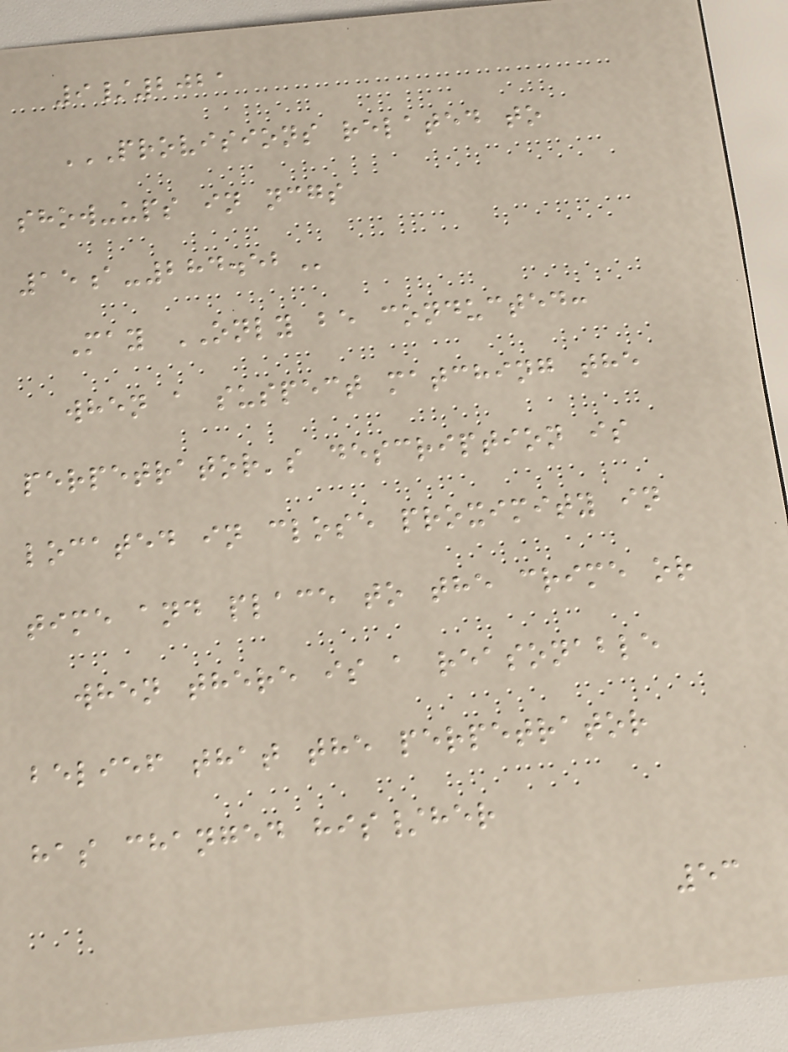9/2021
PROVISIONS RELATED TO
SHOW-UPS IN NCGS
15A-284.52
May ONLY be conducted:
when a suspect matching the
perpetrator's description is
located in close proximity in
time and place to the crime or
when there is a reasonable
belief that the perpetrator
has changed his/her
53
